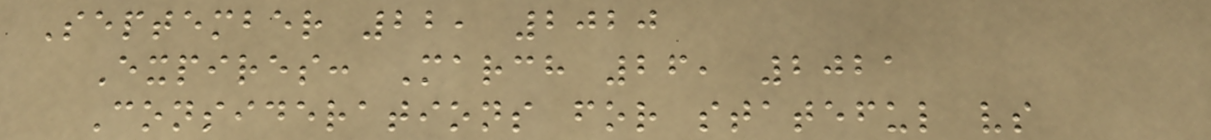September 22, 2020
Expires: March 26, 2021
Considerations for stateful vs
